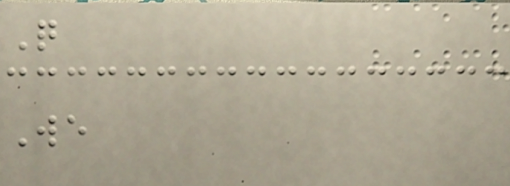Q
We
